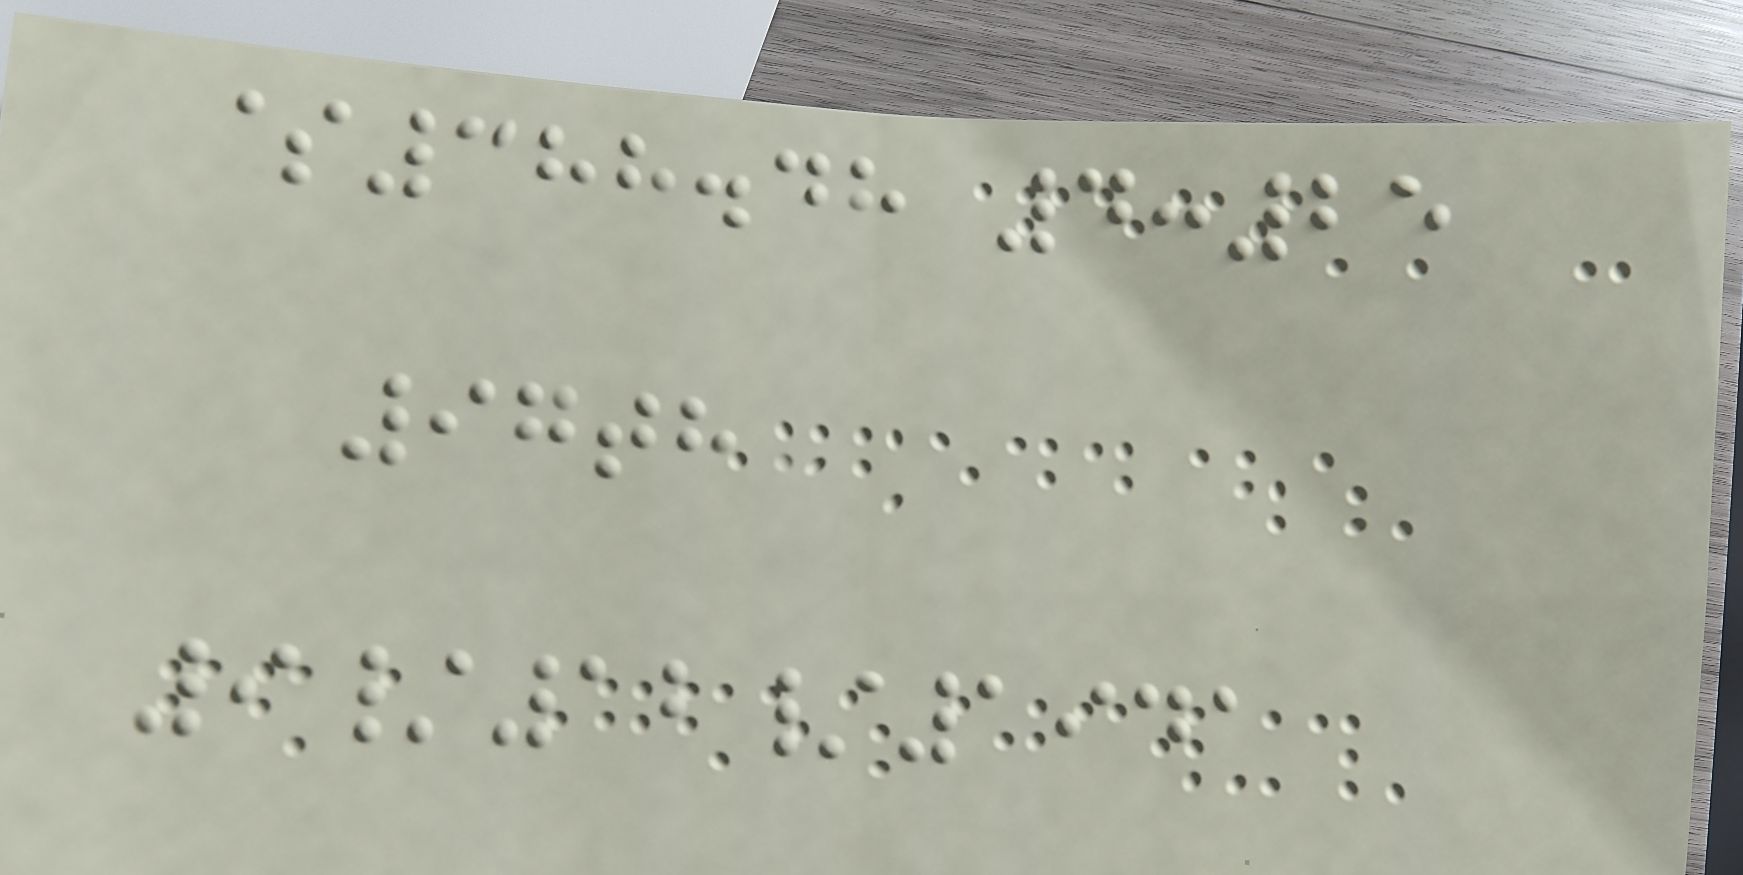$388.48 4:25
97th
9/12/1941
